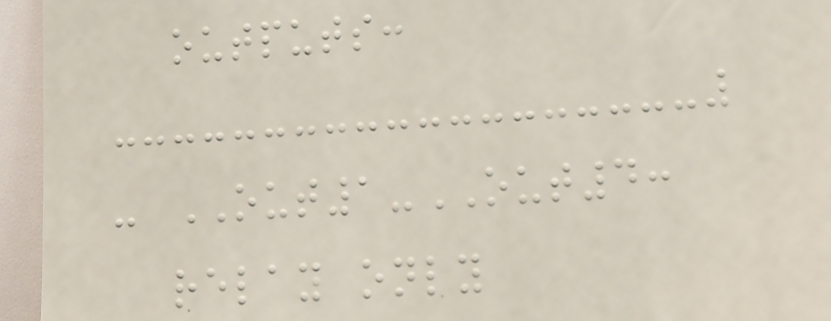outputs:
- OUT1-OUT4:
relay only
